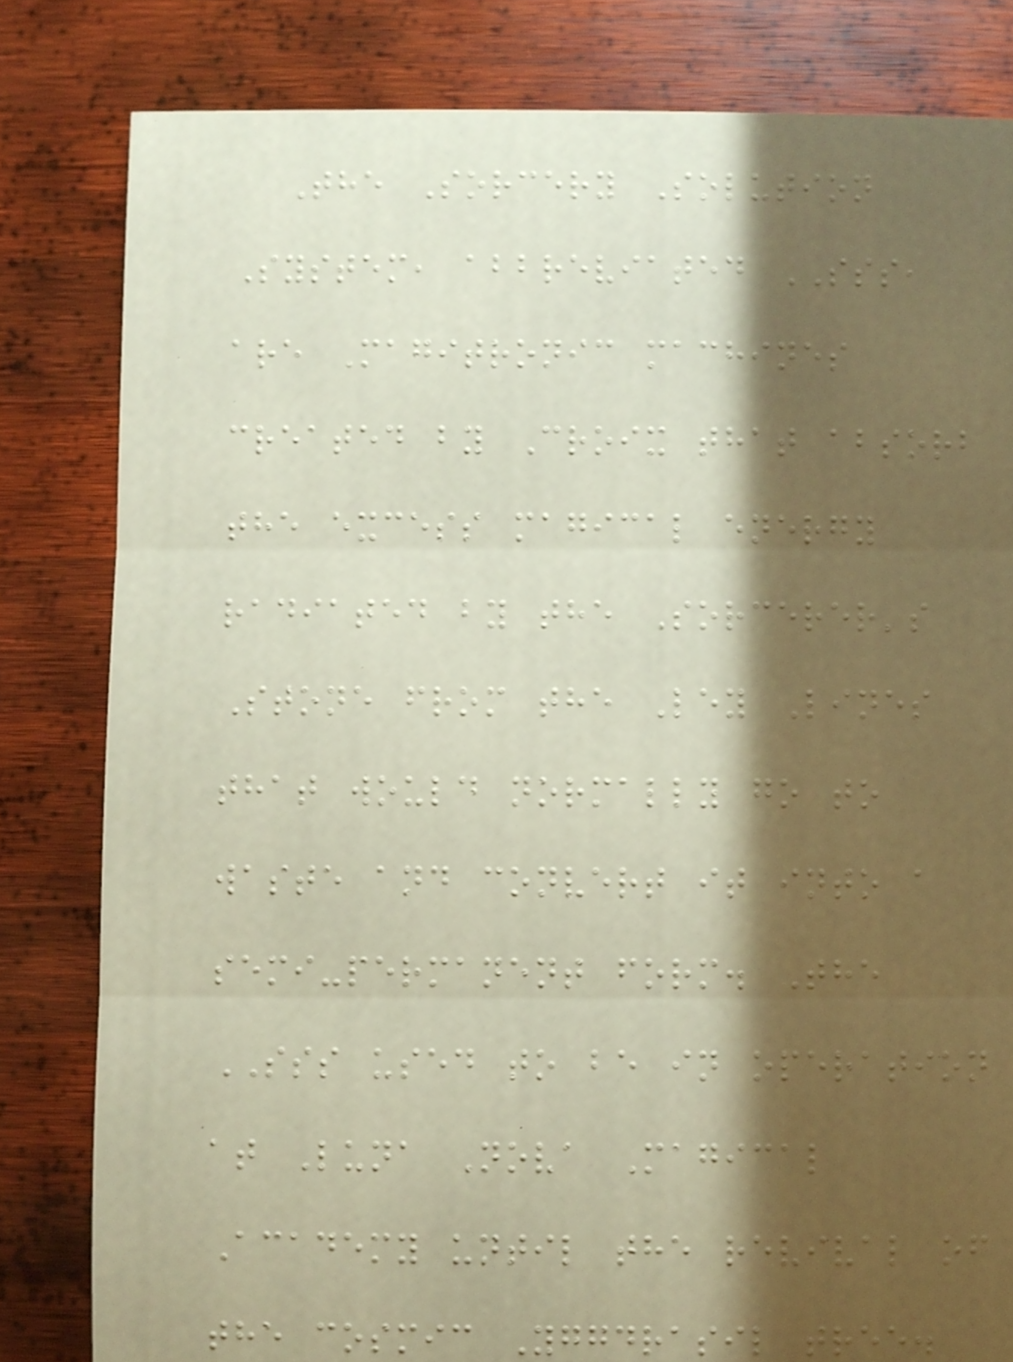The Sorcery Solution
System, abbreviated SSS,
are Magitronic machines
created by Croix that absorb
the excess magical energy
radiated by the Sorcerer's
Stone from the Ley Lines
that would normally go to
waste and convert it into a
semi-permanent form. The
SSS used to be in operation
at Luna Nova Magical
Academy until the revival of
the cosmic Yggdrasil tree.
